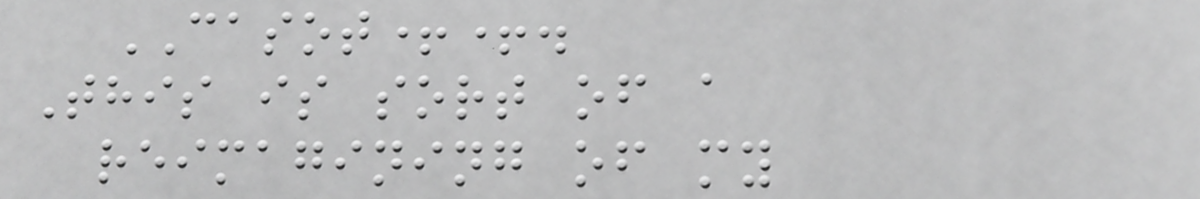CASOT++.
This is sort of a
reimagining of my
